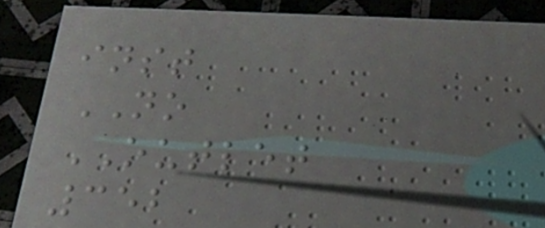inst
NO
OUTLET
352
